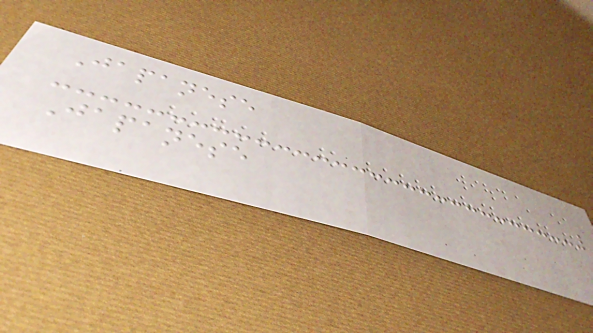Japanese
Japanese
